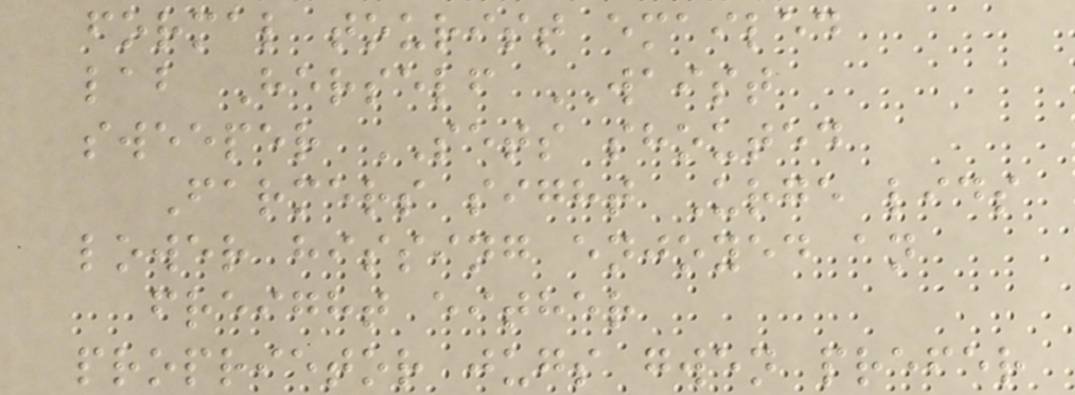formal tourist emailed
lab Herself WAIST
sweeper SETS shouted
Farmers sight Urge lids
lower hissing enjoyed an
freight either
proprietor jugs gwen prefer
